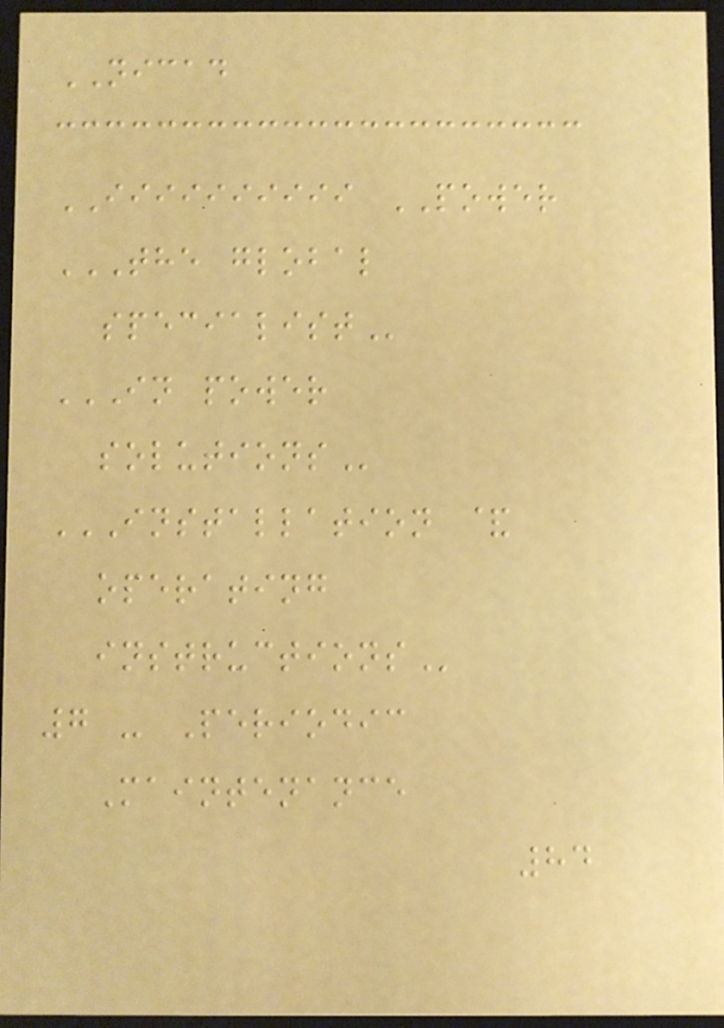NICAD
IIIIIIIIII POWER
THE GLOBAL
SPECIALIST
IN POWER
SOLUTIONS
INSTALLATION &
OPERATING
INSTRUCTIONS
7 - Periodic
Maintenance
84
